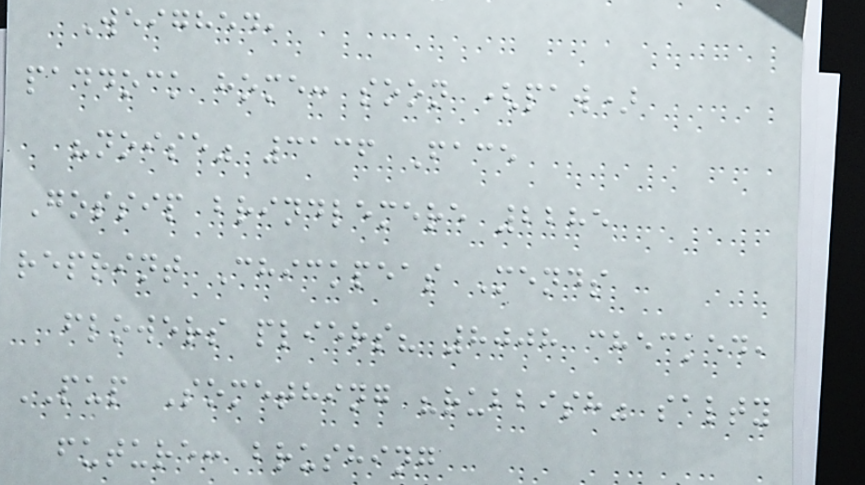Weighed,
paddock home: soon (paw)
"noise" 3136 Face
Gossip brindlemere 2285
reprint Chickpeas Mends
flowers pliers? 8008 checked,
PUP Something "rubbish" salty
future: brushing
